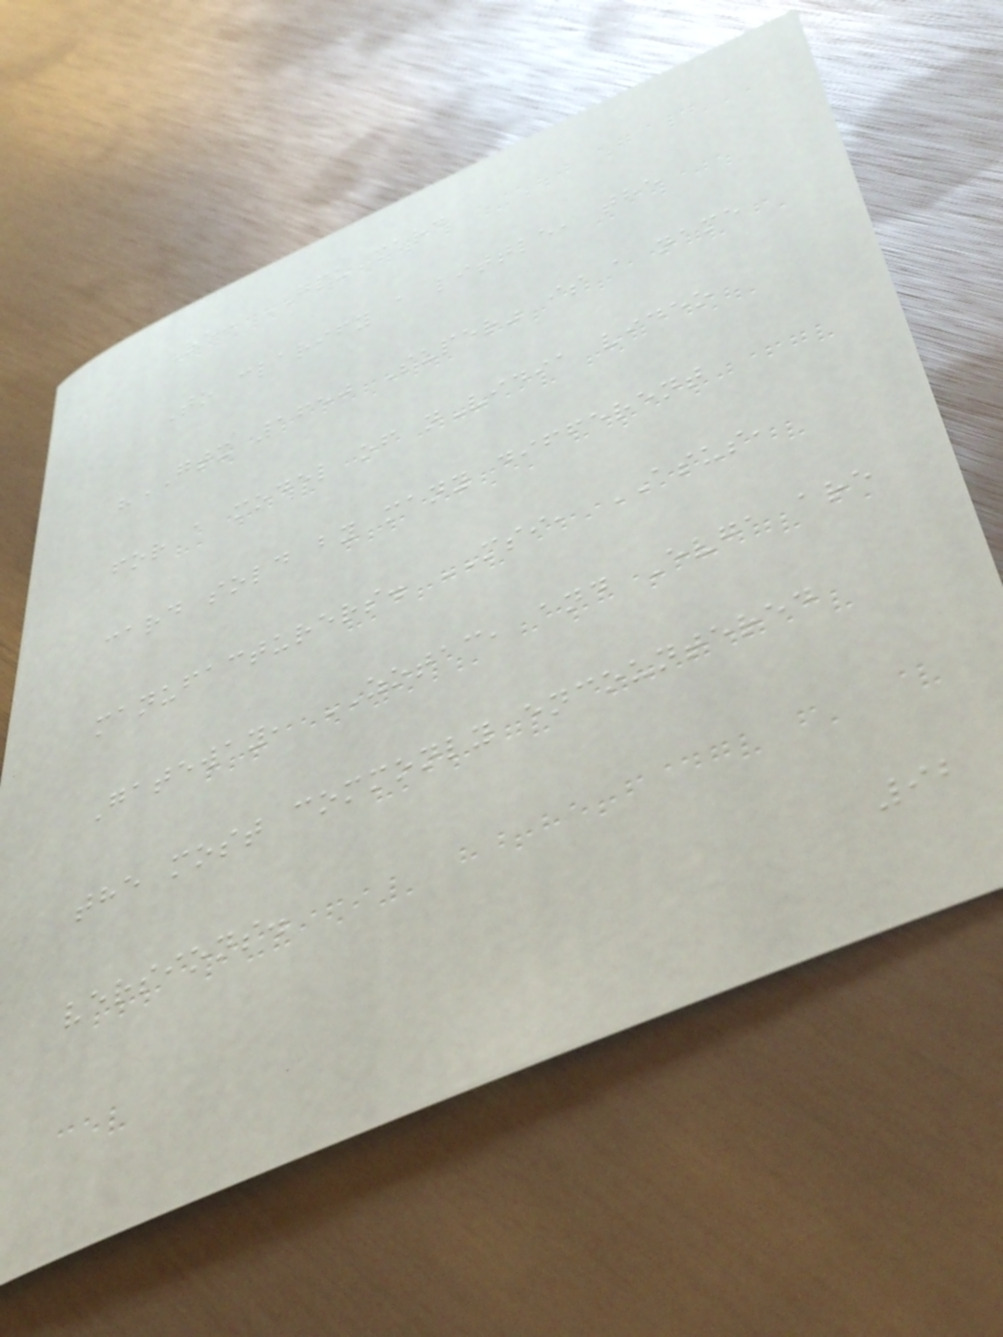Re: GPU card
To clarify a little, the
"GTX 1650 Super" is a name
for a model of nVidia video
card sold by many different
manufacturers. MSI, ASUS,
Gateway, ZOTAC, and Evga are
the most commonly encountered
versions.
92
